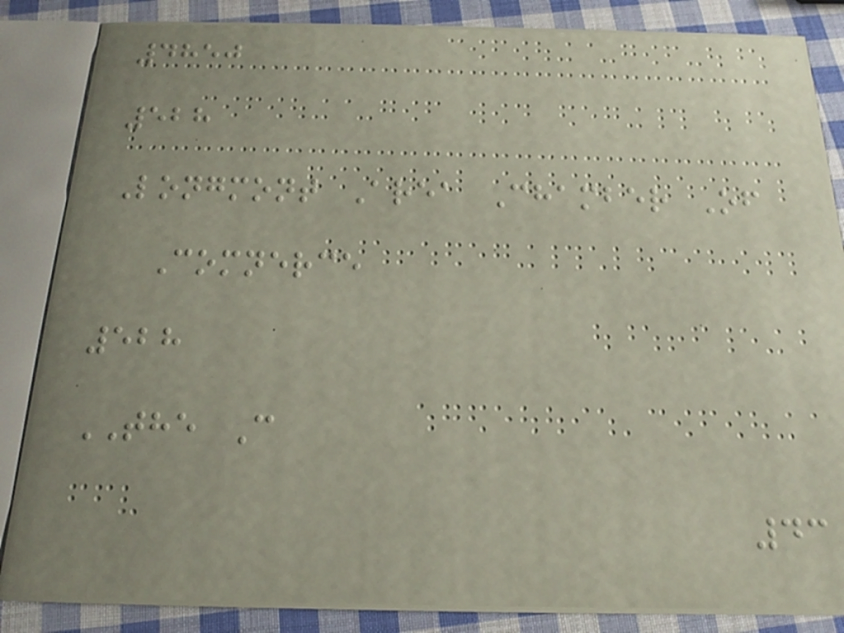4850
528
Longmont Area Chamber Of
Comnerce
528
THE C
43
